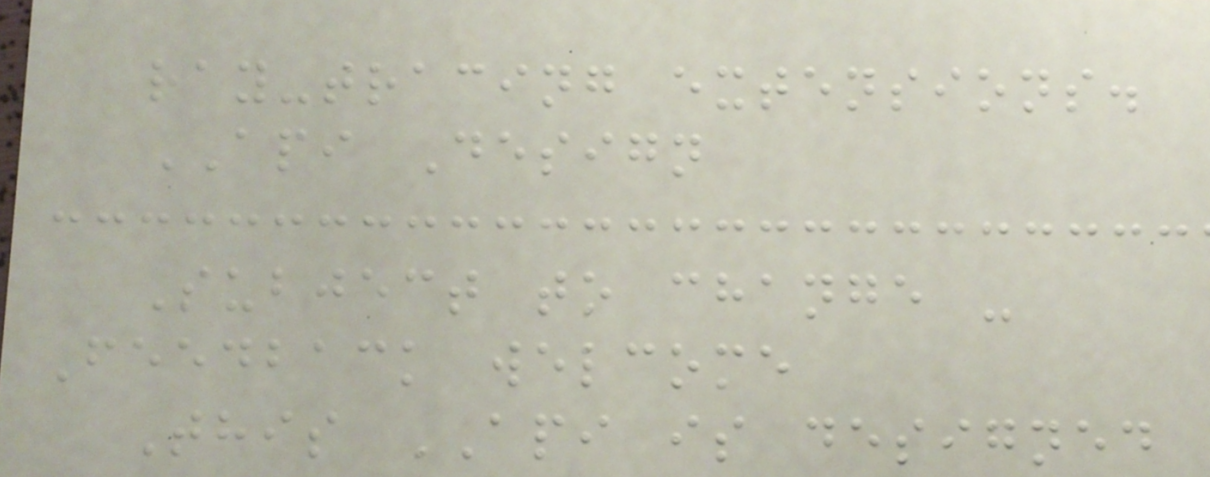ray-tracing extensions.
API Design
Subject to change -
Feedback welcome
This API is designed
